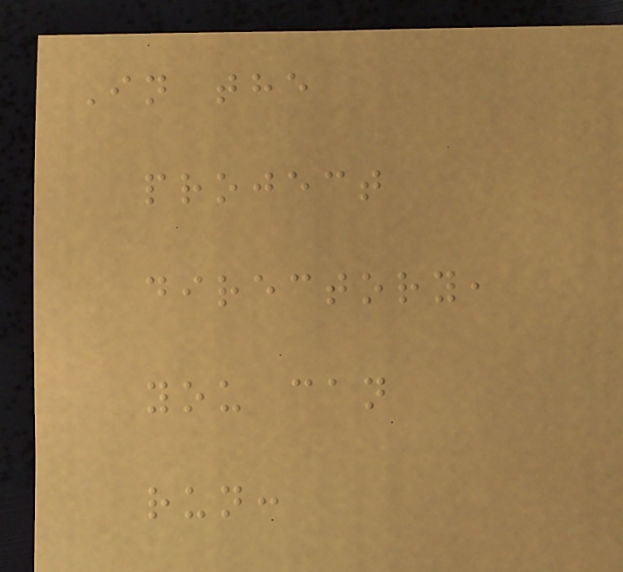In the
project
directory,
you can
run:
